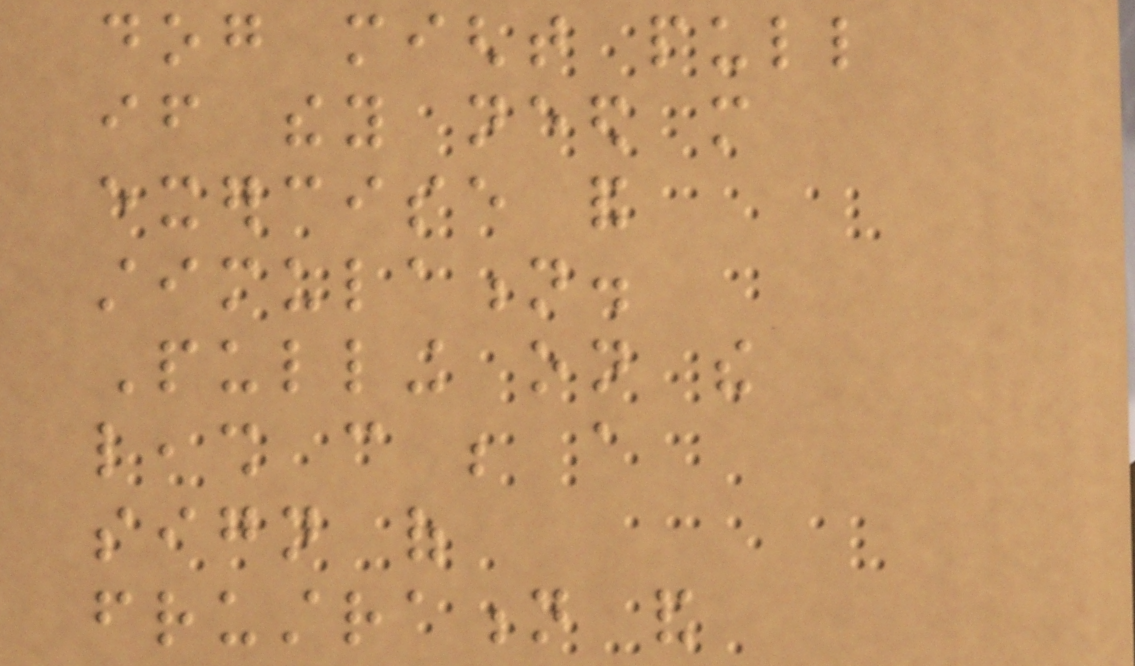dog might pull
if they need more
exercise and
stimulation.
Pulling on the
leash can be a
sign of
frustration and
